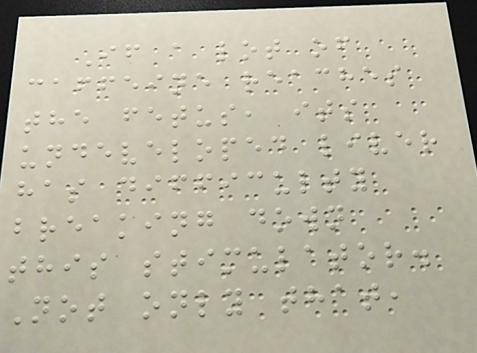If a lot of
caffeine reaches
the fetus, its
undeveloped liver
has difficulty
breaking down
this stimulator.
Not only that,
